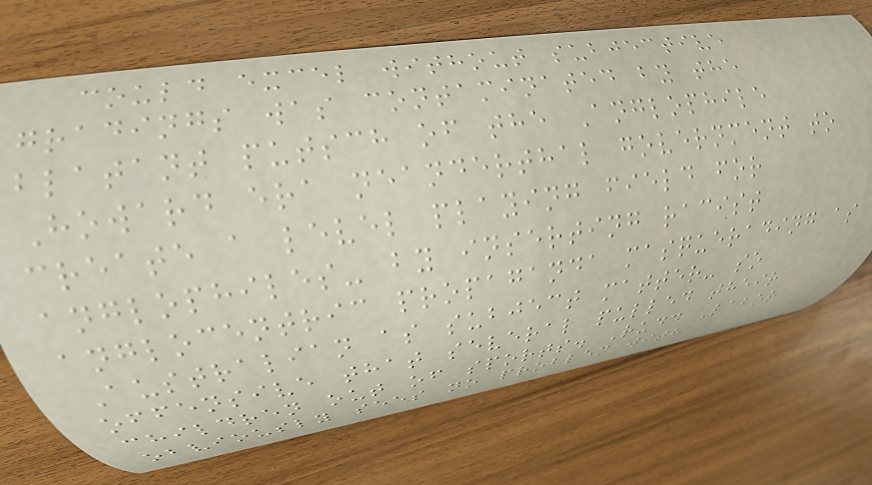could excel without subjective
gradings was contaminated by the
blatant putsch of the Anglophile
Howard era neanderthal government to
create a level playing field for
anglophiles- by inserting racist
anglocentric propaganda masquerading as
Australian as subject matter- so
offensive that several pulled their
children out of sports. Rudd Labor
obviously sees no problem with
